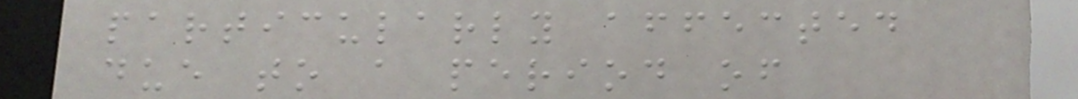particularly affected
due to a period of
